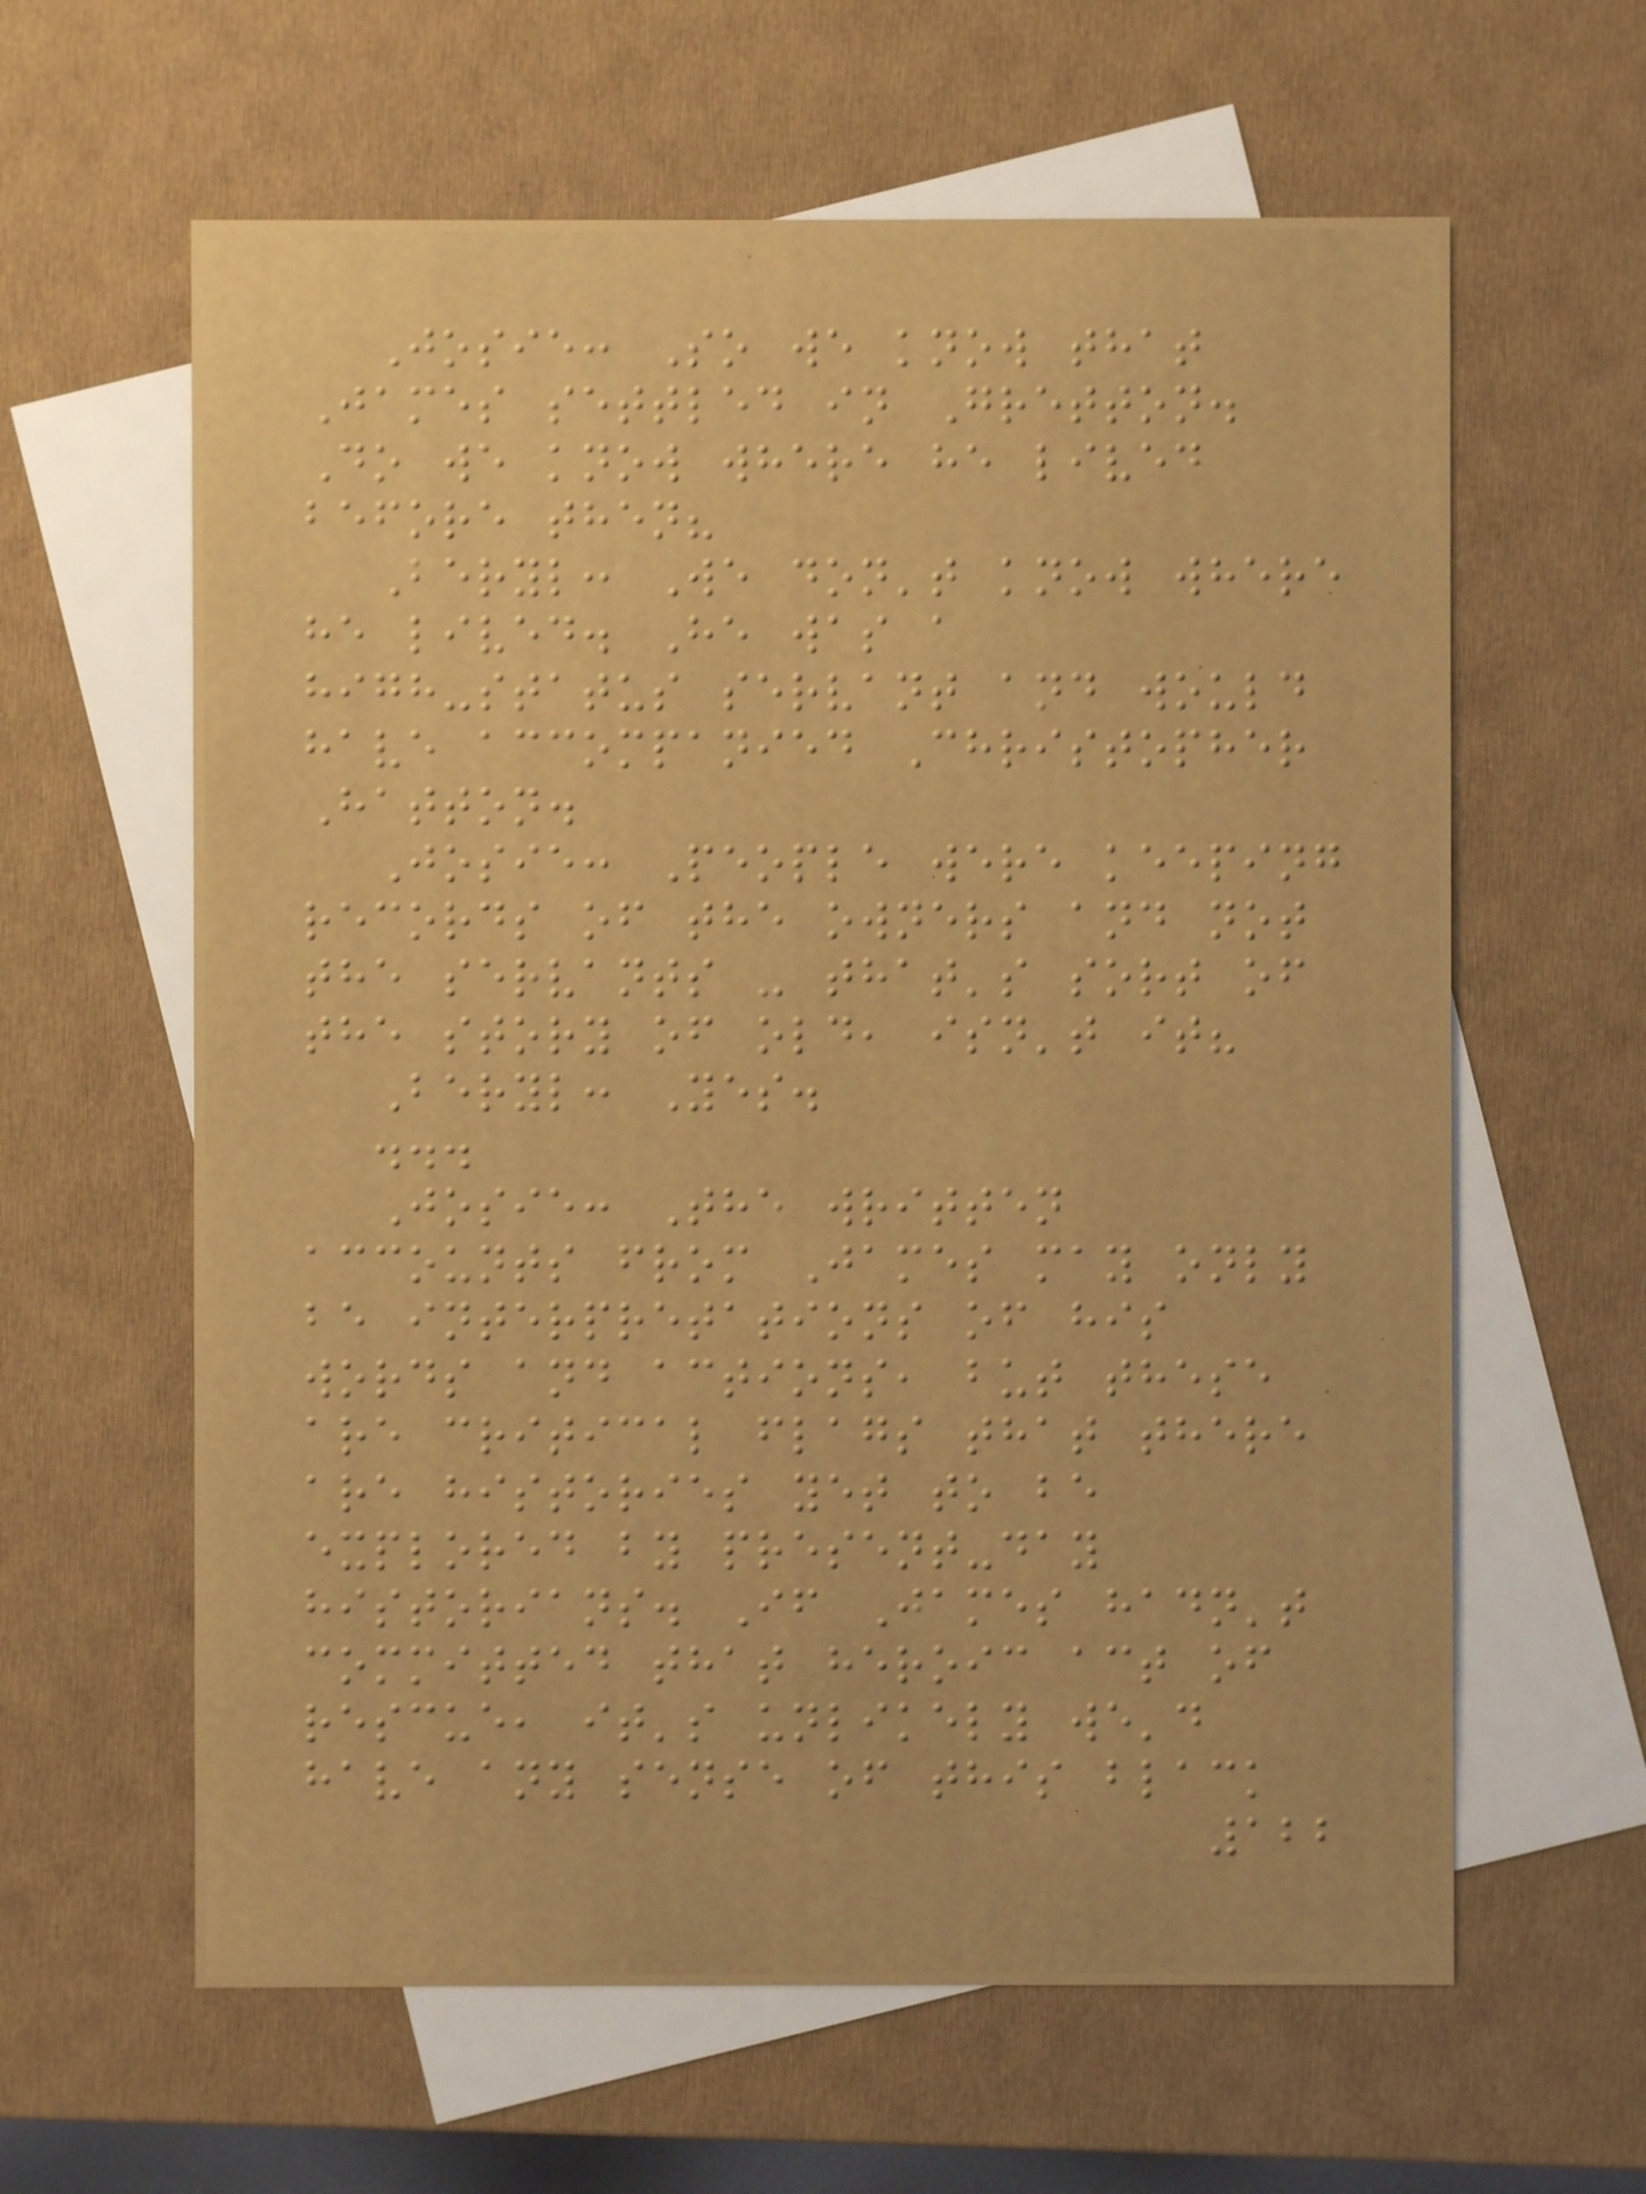Josie: So we know that
James settled in Gretton.
Do we know where he lived
before then?
Beryl: We don't know where
he lived. He was a
high-status servant and would
have accompanied Christopher
Hatton.
Josie: People were keeping
records of the owners and not
the servants - that's sort of
the story of old, isn't it?
Beryl: Yes.
...
Josie: The written
accounts from James may only
be interpretations of his
words and actions, but these
are critical flags that there
are histories yet to be
explored by present-day
historians. If James hadn't
committed that heroic act of
rescue, it's unlikely we'd
have any sense of this black
122
